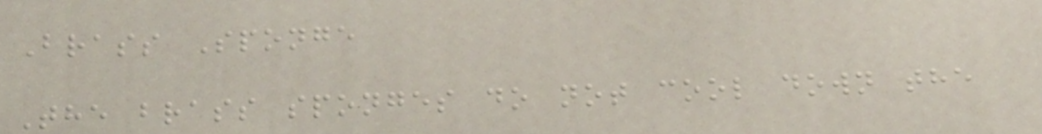Brass Sponge
The brass sponges do not cool down the
